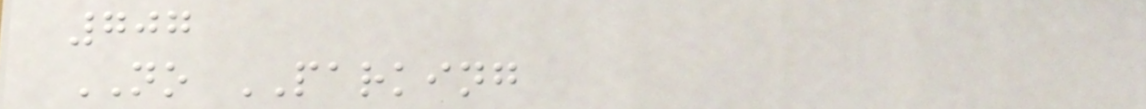707
NO PARKING
